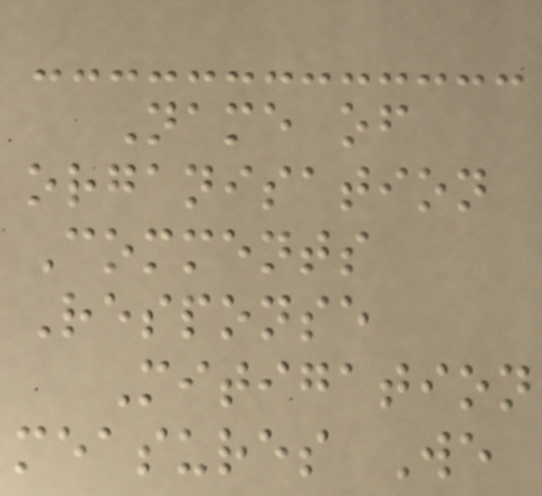Name of
organisation
Comments
Response
Mitigation
measures We
